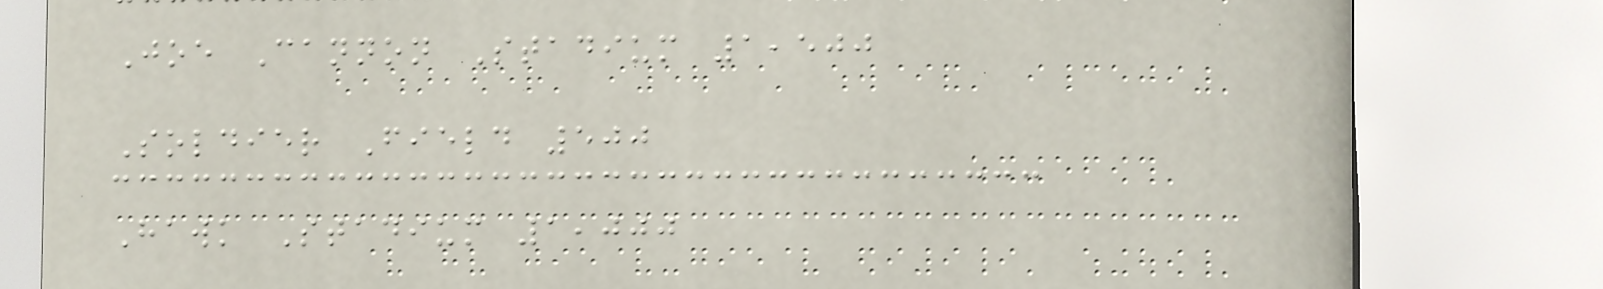Joe Cannon Stadium 1,500
Soldier Field 500
Hawk Stadium 1,000
